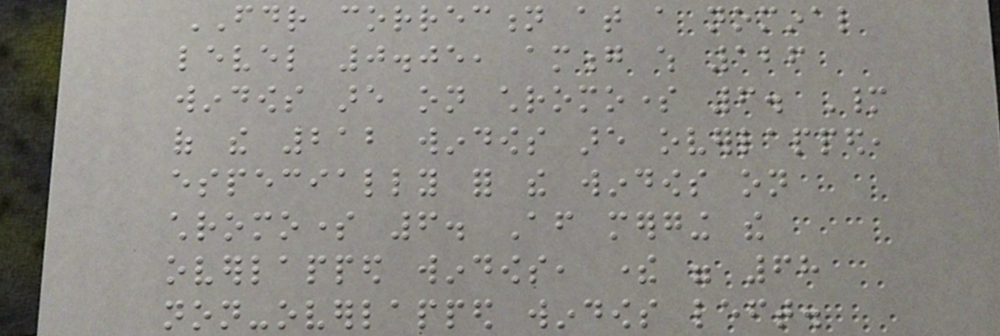FDR correction at a nominal
level 0.05, among which 126
windows are on chromosome 6. Many
of the 212 windows are overlapped,
especially for the windows on
chromosome 6. After merging the
overlapped windows, there were 68
non-overlapped windows left.
